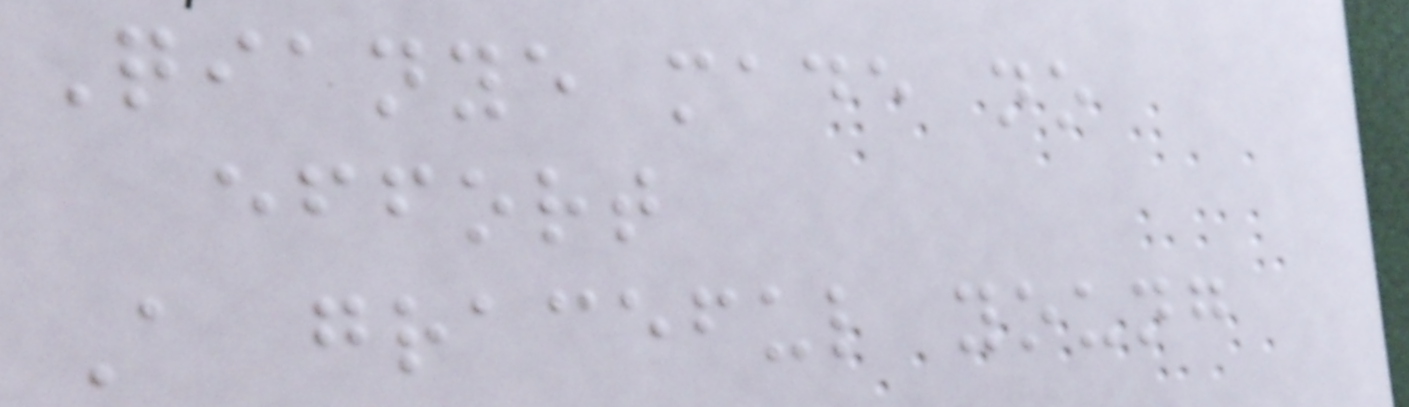Qianye made no
effort
A graceful young
